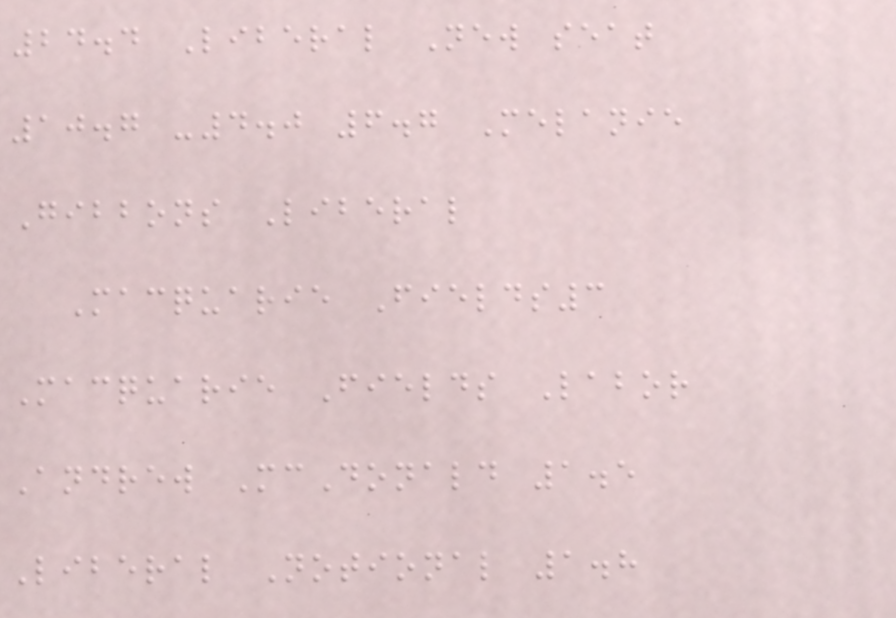24.4 Liberal New seat
10.7 -4.0 6.7 Melanie
Gibbons Liberal
Macquarie Fields3
Macquarie Fields Labor
Andrew McDonald 1.5
Liberal Notional 1.8
